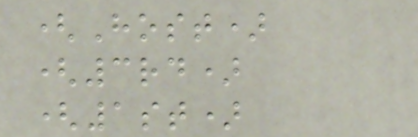(Host)
(3rd)
(1st)
